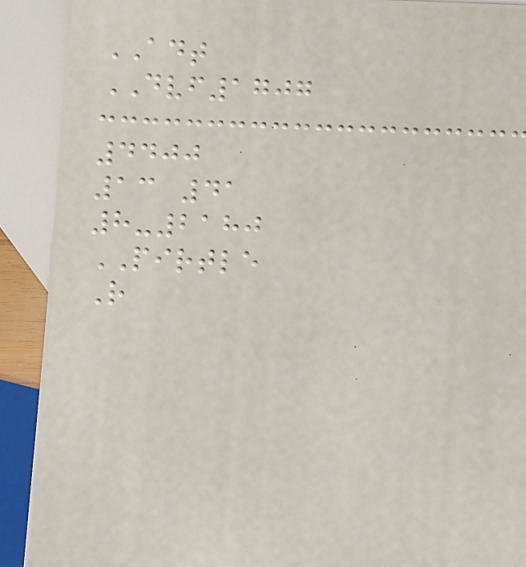ADT
DVF1707
4400
13 41
8-2180
PIRTLE
R
